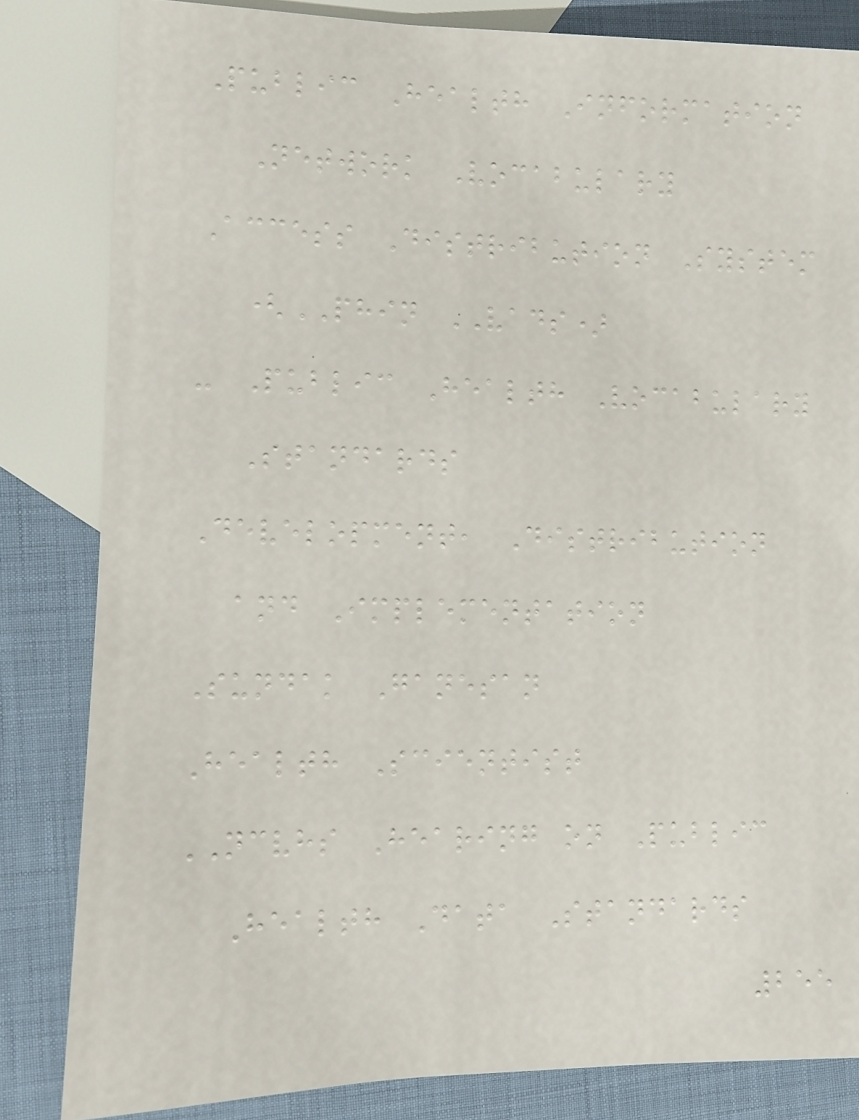Public Health Information
Network Vocabulary
Access Distribution System
(PHIN VADS)
- Public Health Vocabulary
Standards
Development, Distribution
and Implementation
Sundak Ganesan
Health Scientist
NCVHS Hearing on Public
Health Data Standards
255
